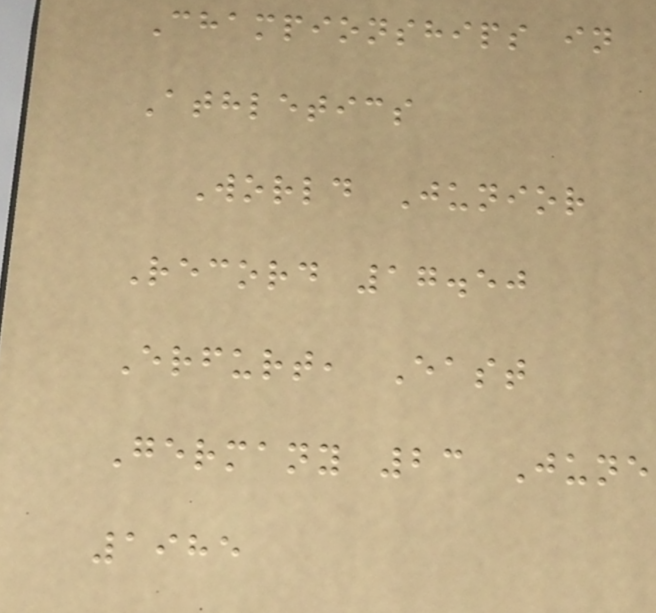Championships in
Athletics
World Junior
Record 17.50
Erfurt, East
Germany 23 June
1985
